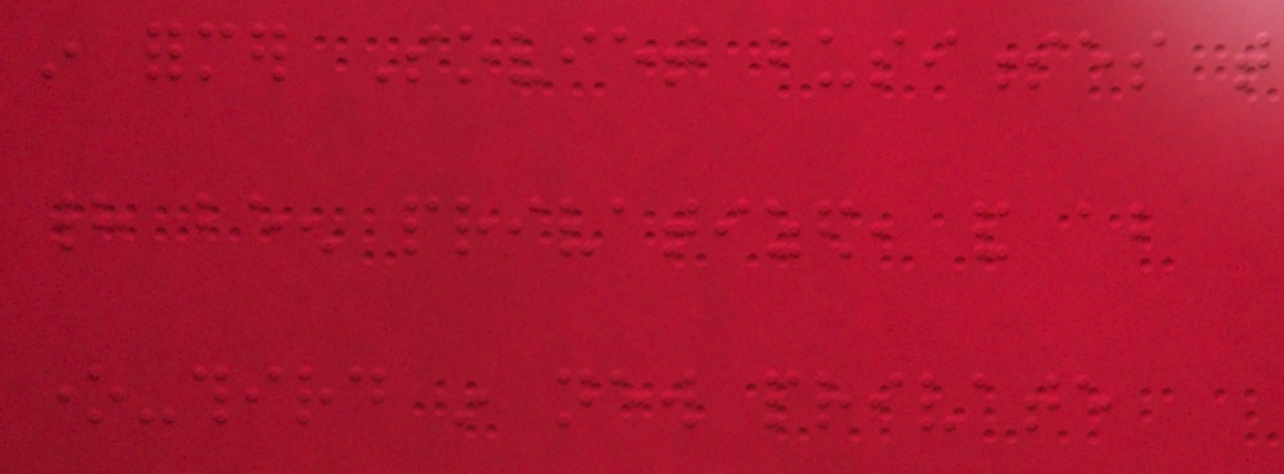in former Soviet businesses that
had been privatized, and about
one-third in new private
